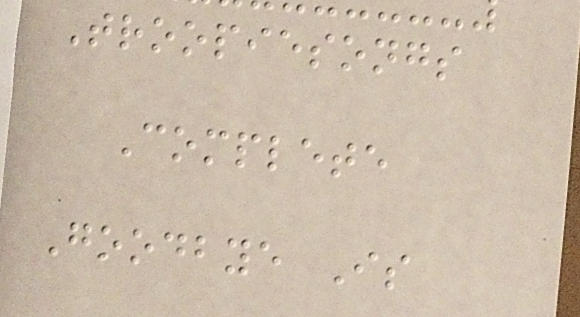Troopiesongs
Complete
Goodbye Is
